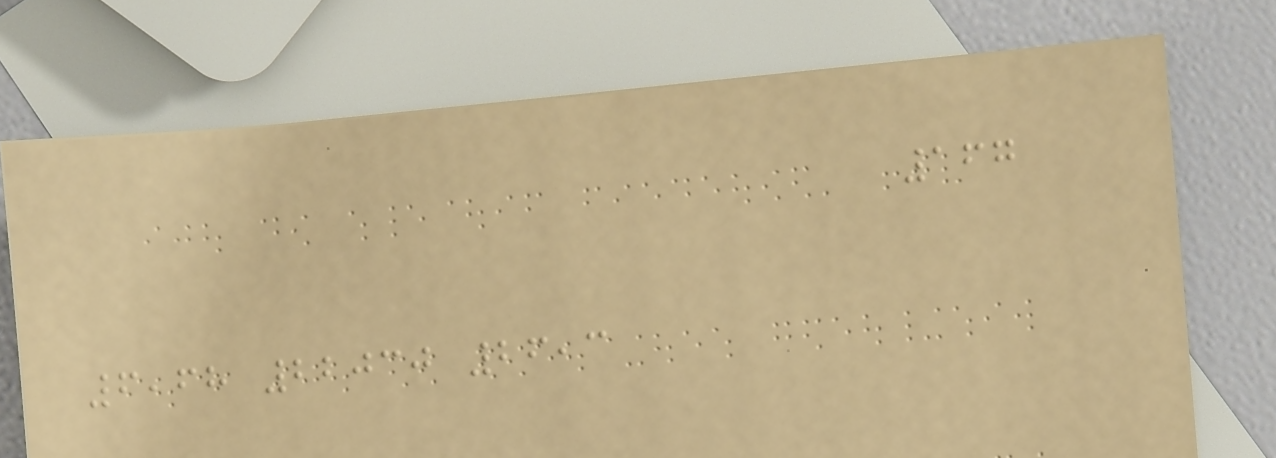167
6,68 22030 26,3
